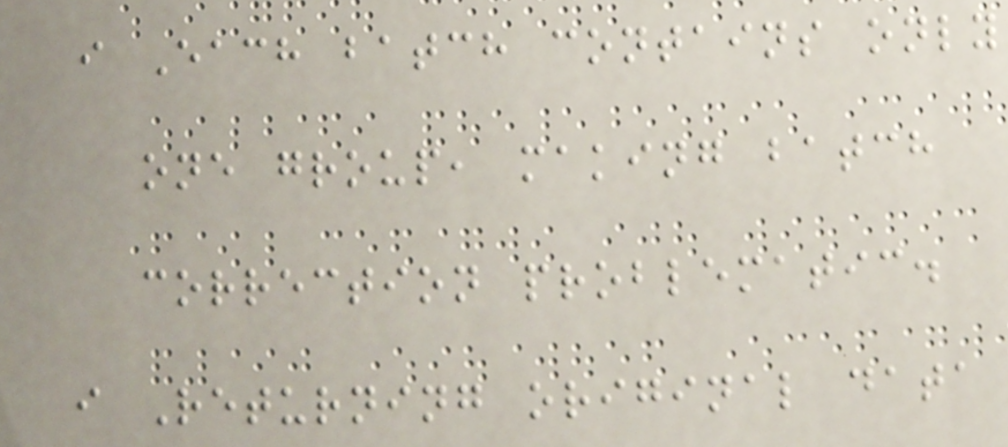i Each batch contains only
one group, making batch
correction problematic.
i Returning original data
